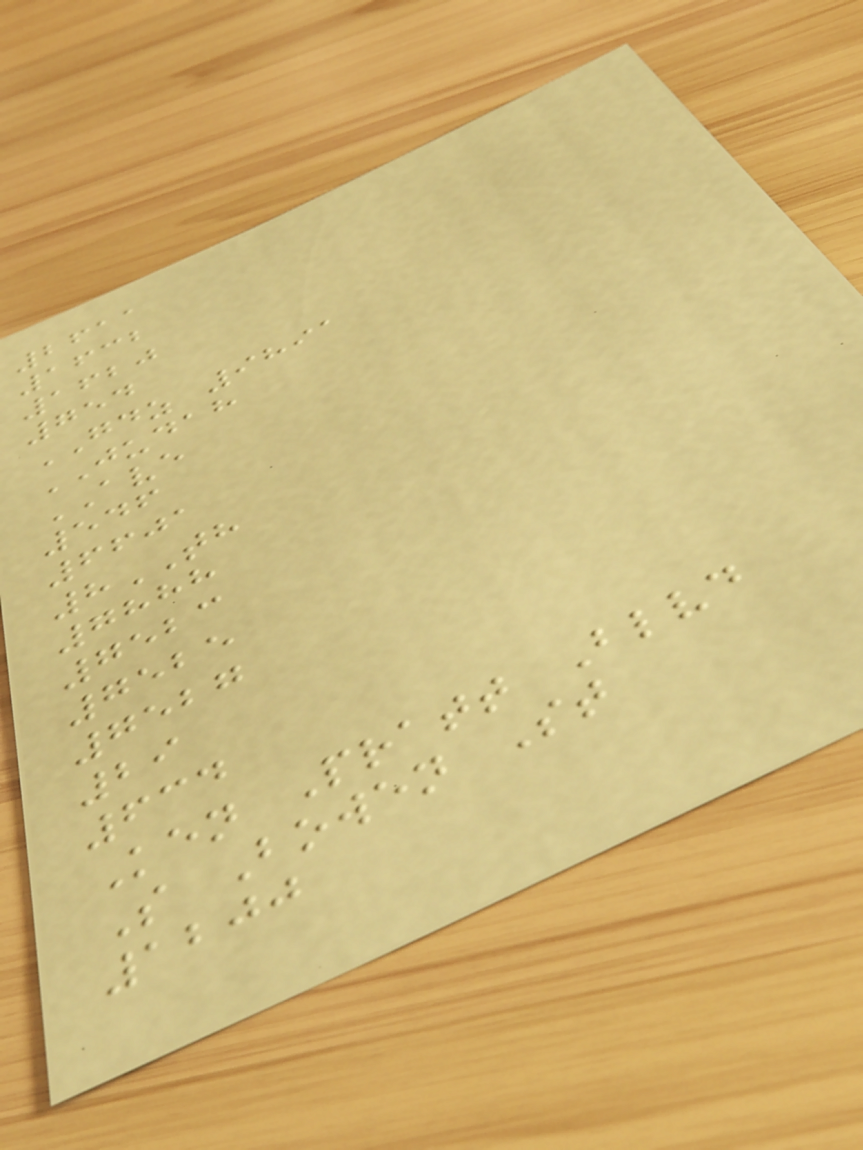2611
1632
1620
754
GDZ 9891
JUDAH
AVE
546
6601
8TH
7888
7523
7525
7527
29
634
Ken Pratt Blvd
S Bowen St
1200
